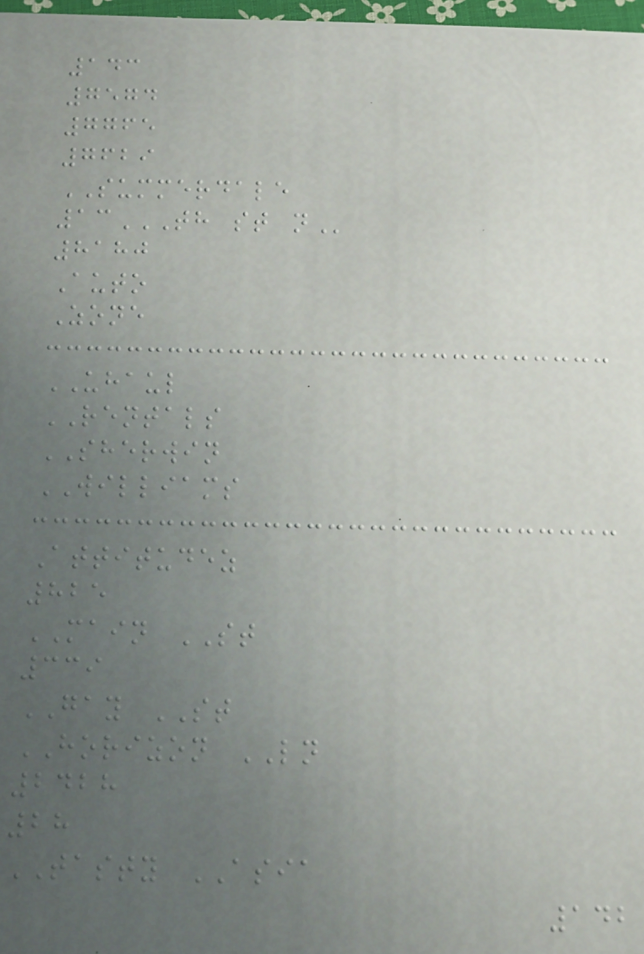143
7574
7765
7629
SUMMERDALE
13TH ST N
8180
Auto
Zone
UHAUL
RENTALS
SHERWIN
WILLIAMS
Attitudez
825
MAIN ST
339
GAY ST
HORIZON LN
2428
28
TASTY ASIA
142
